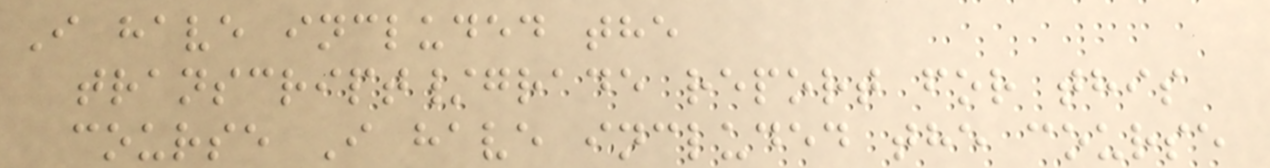I have included the
transcript/grade report for this
course I have included the course
